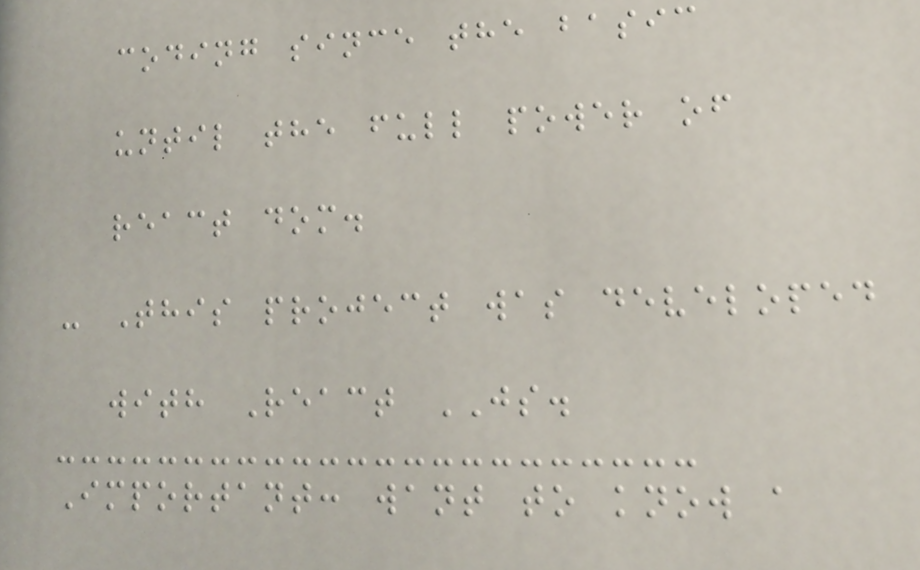coding since the basic
until the full power of
react dom.
- This project was developed
with React JS.
Important: want to know a
